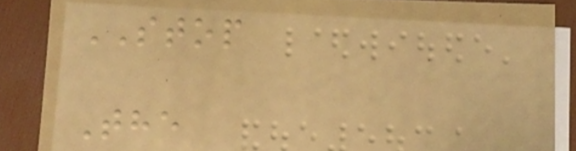STOP
The
